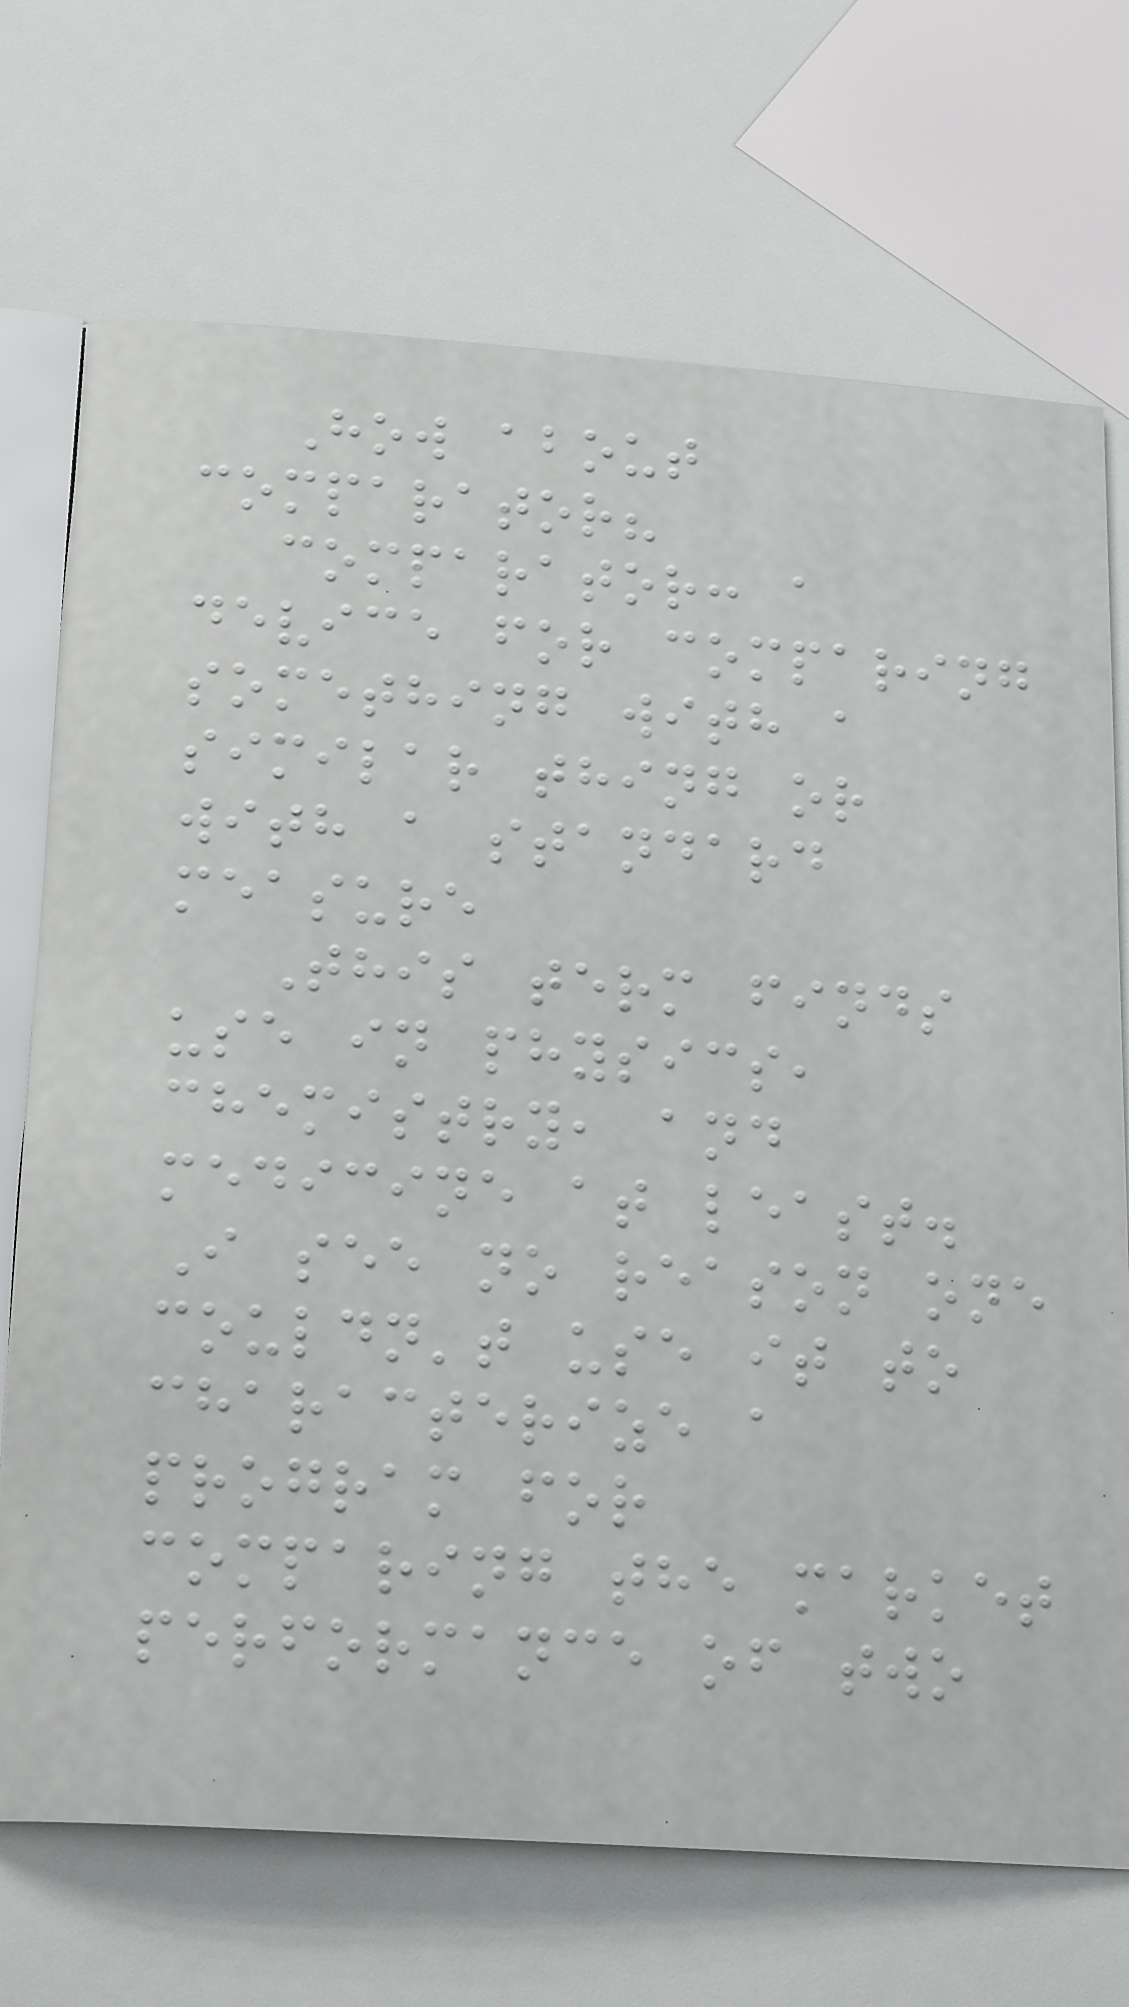How about
comparator?
comparator: a
device for comparing
something with a
similar thing or
with a standard
measure
This term finds
use in physics,
chemistry, and
medicine at least.
I see no reason one
couldn't use it to
characterize a
program for
comparing the market
performance of two
